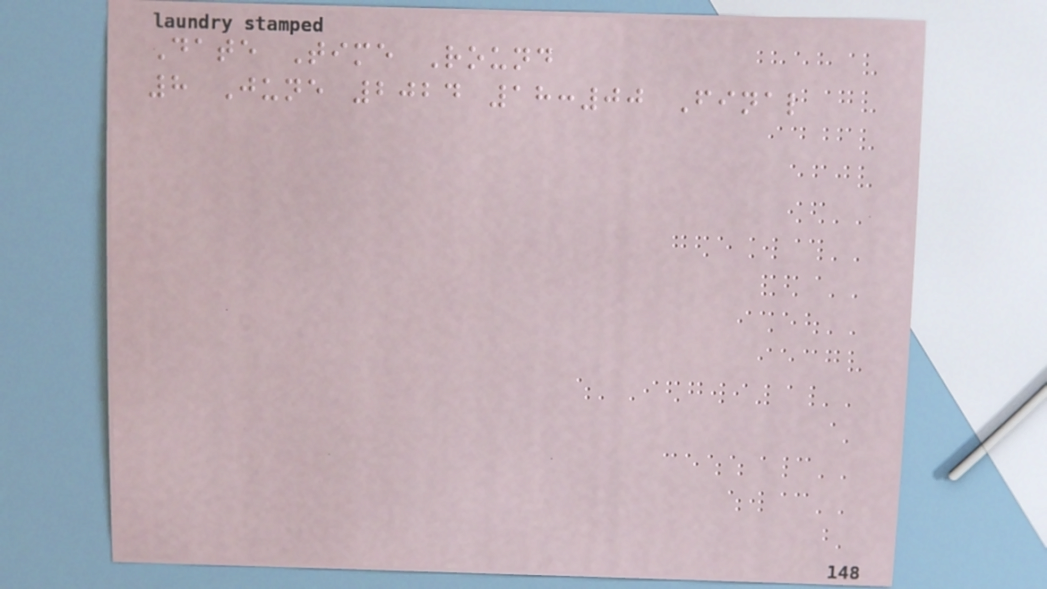Date Time Round
8 June 2024 18:00 Final
